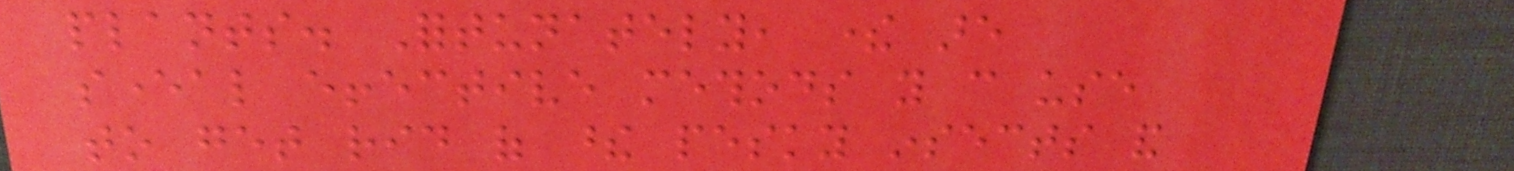plants. Fortunately, there are
several effective methods you can use
to get rid of these pesky insects and
